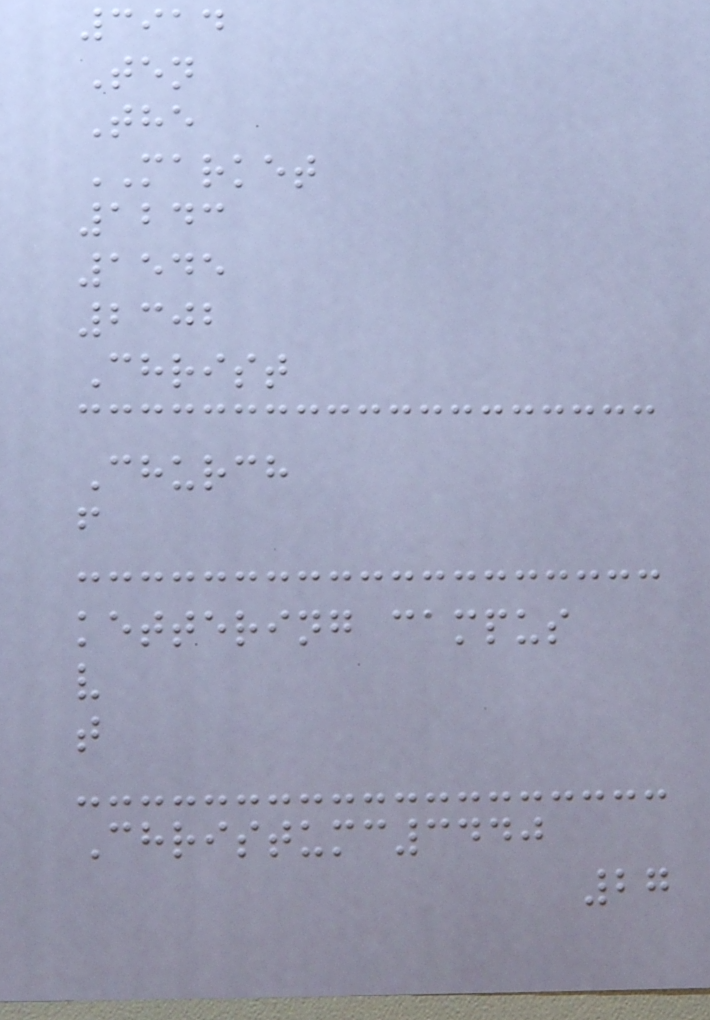3914
Ten
The
MARKET
1243
1545
2302
Christ
Church
f
kettering campus
v
t
Christumc3440
27
